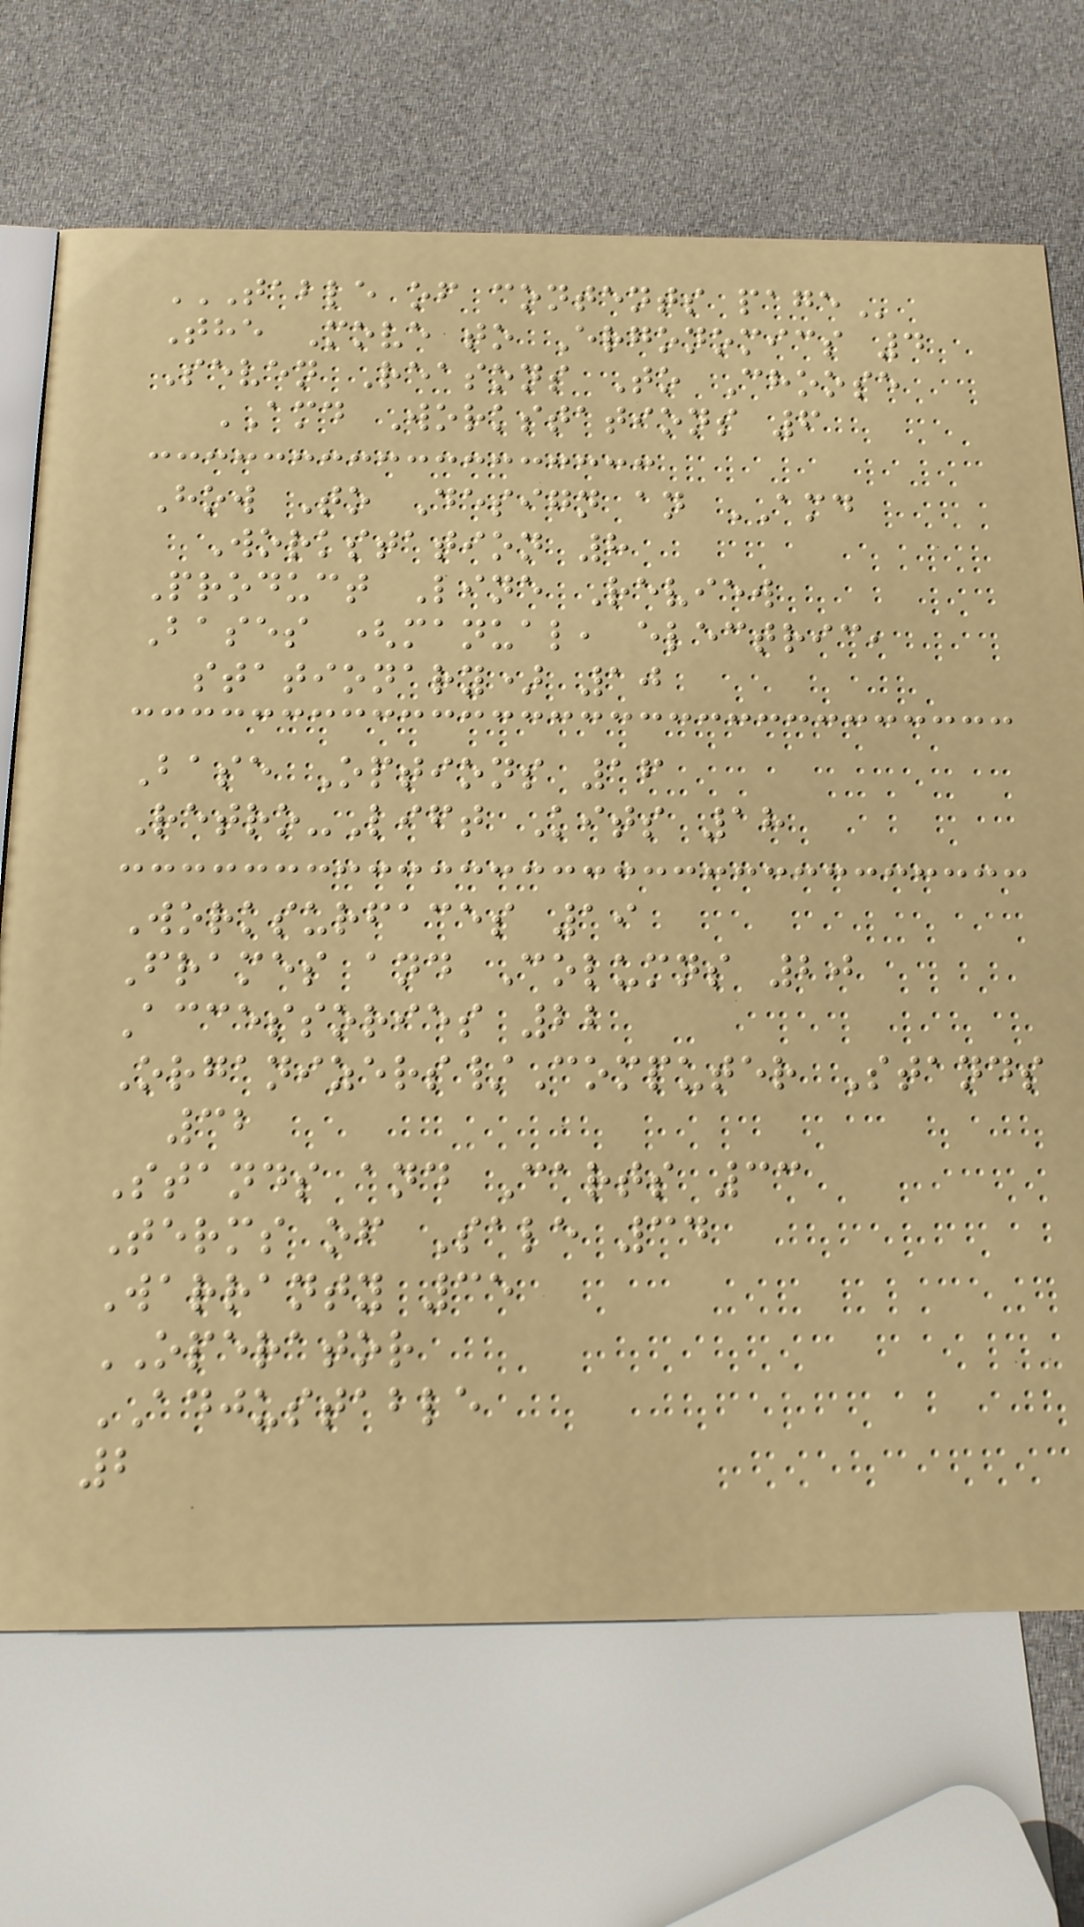TABLE OF CONTENTS PAGE
The Move to Ergonomics 4
Seven Reasons To Choose
AMD Workstations 6
How To Design an AMD
Workstation 8
Product Line Review
Bases (manual, electric,
stationary) 10
Base Options 16
Retro-Lift Kits 18
Worksurfaces 19
Frames and Columns 20
Accessories 22
Organizers/Computer Stands
32
Stands and Carts 33
Terms of Sale 34
Warranty 35
OPERATOR
ADJUSTABLE
2
